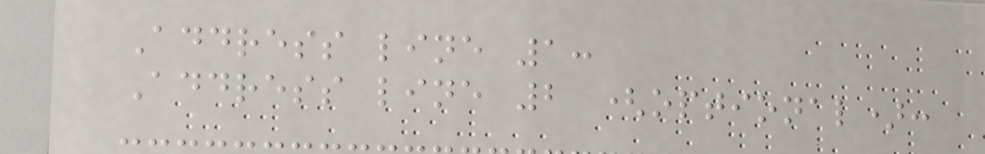Address line 1:
Address line 2 (optional):
